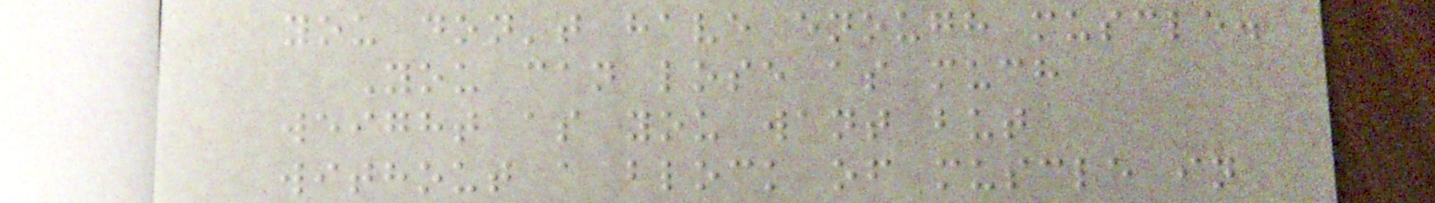you don't have enough muscle.
You can lose as much
weight as you want but
without a block of muscle in
